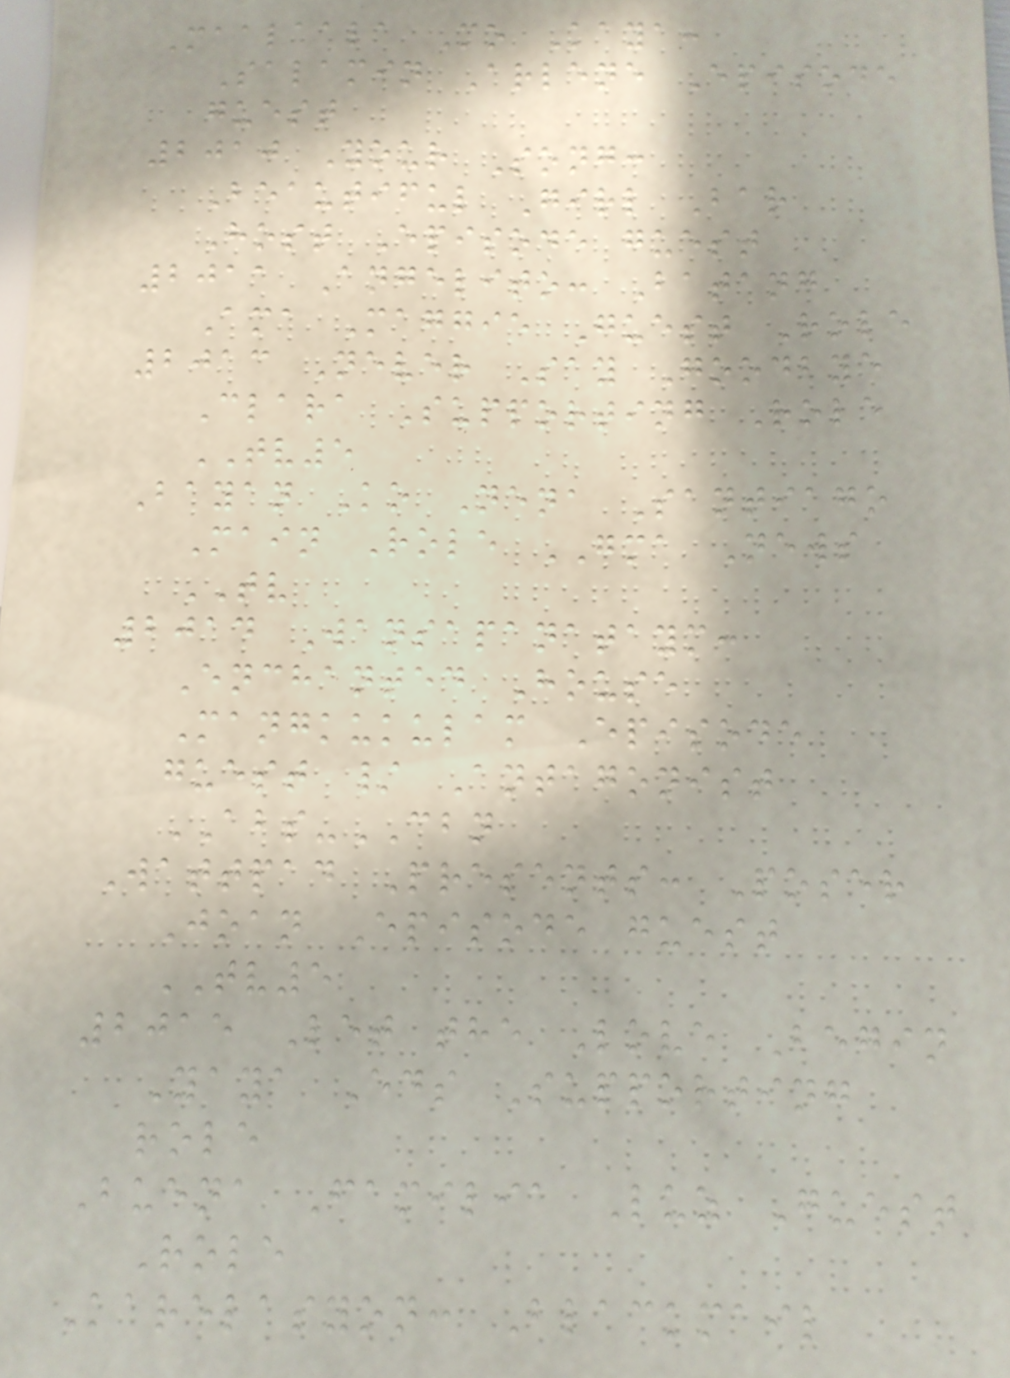Maalaala Mo Kaya:
Salamin Arlene Episode
guest
2010 Your Song:
Beautiful Girl Bar
Host Episode guest
2011 Angelito: Batang
Ama Maggie Guest Role
2013 Never Say Goodbye
Clara Supporting Role
TV5
Bayan Ko Nena Santiago
Main Role GMA News
TV
2014 Wansapanataym:
Enchanted House
Mangkukulam Episode
guest / Antagonist
ABS-CBN
Wattpad Presents: Poser
Joan Episode guest
TV5
2015 Let the Love Begin
Yaya Eds Supporting
role
Buena Familia Luz Guest
Role
Karelasyon: Blackmail
